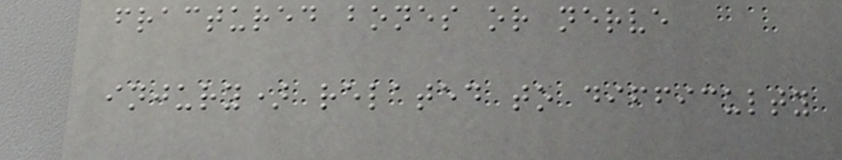fractured bones or nerve
injury) related to difficulty
